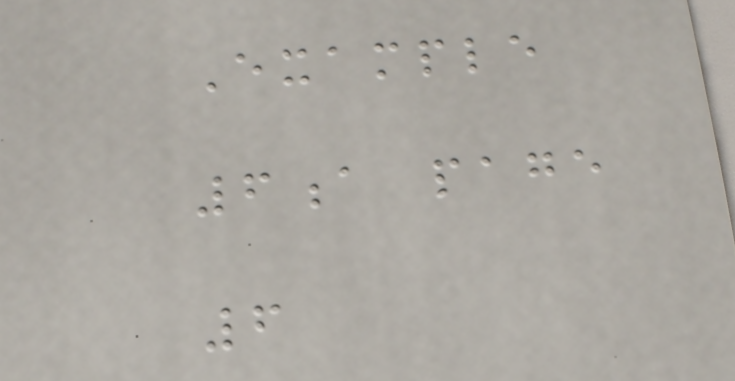Example
6a page
6
